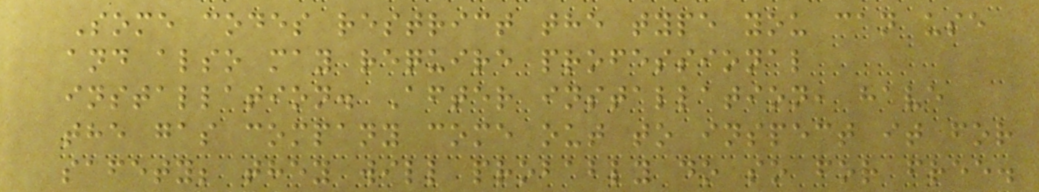Some codes restrict the type you can use
and also may require professional
installation. After installation, have
the gas company come out to inspect it for
safety; they will probably do so for free.
